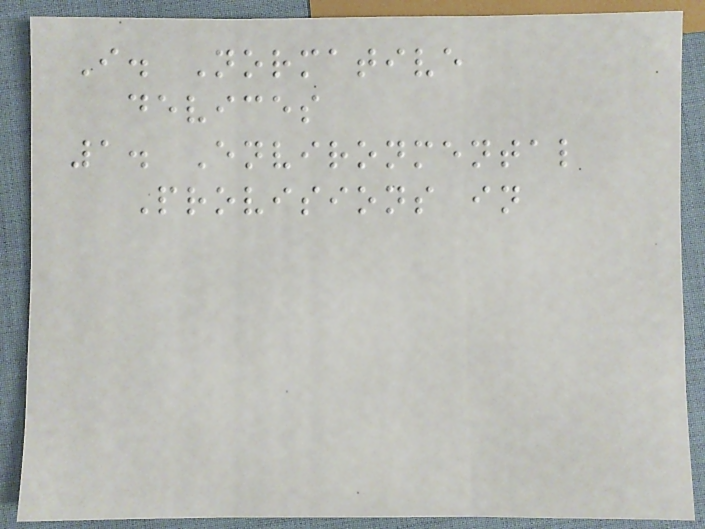I. Normative
devices
1. Environmental
Provisions in
